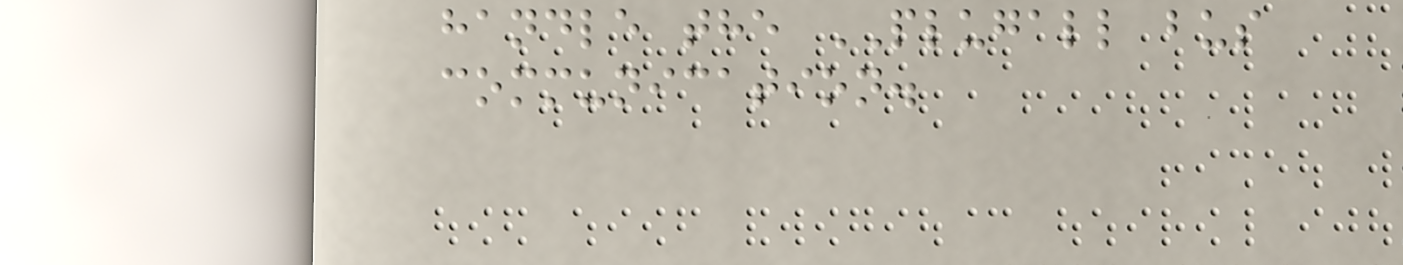handle the PLUGALL bus
communication.
